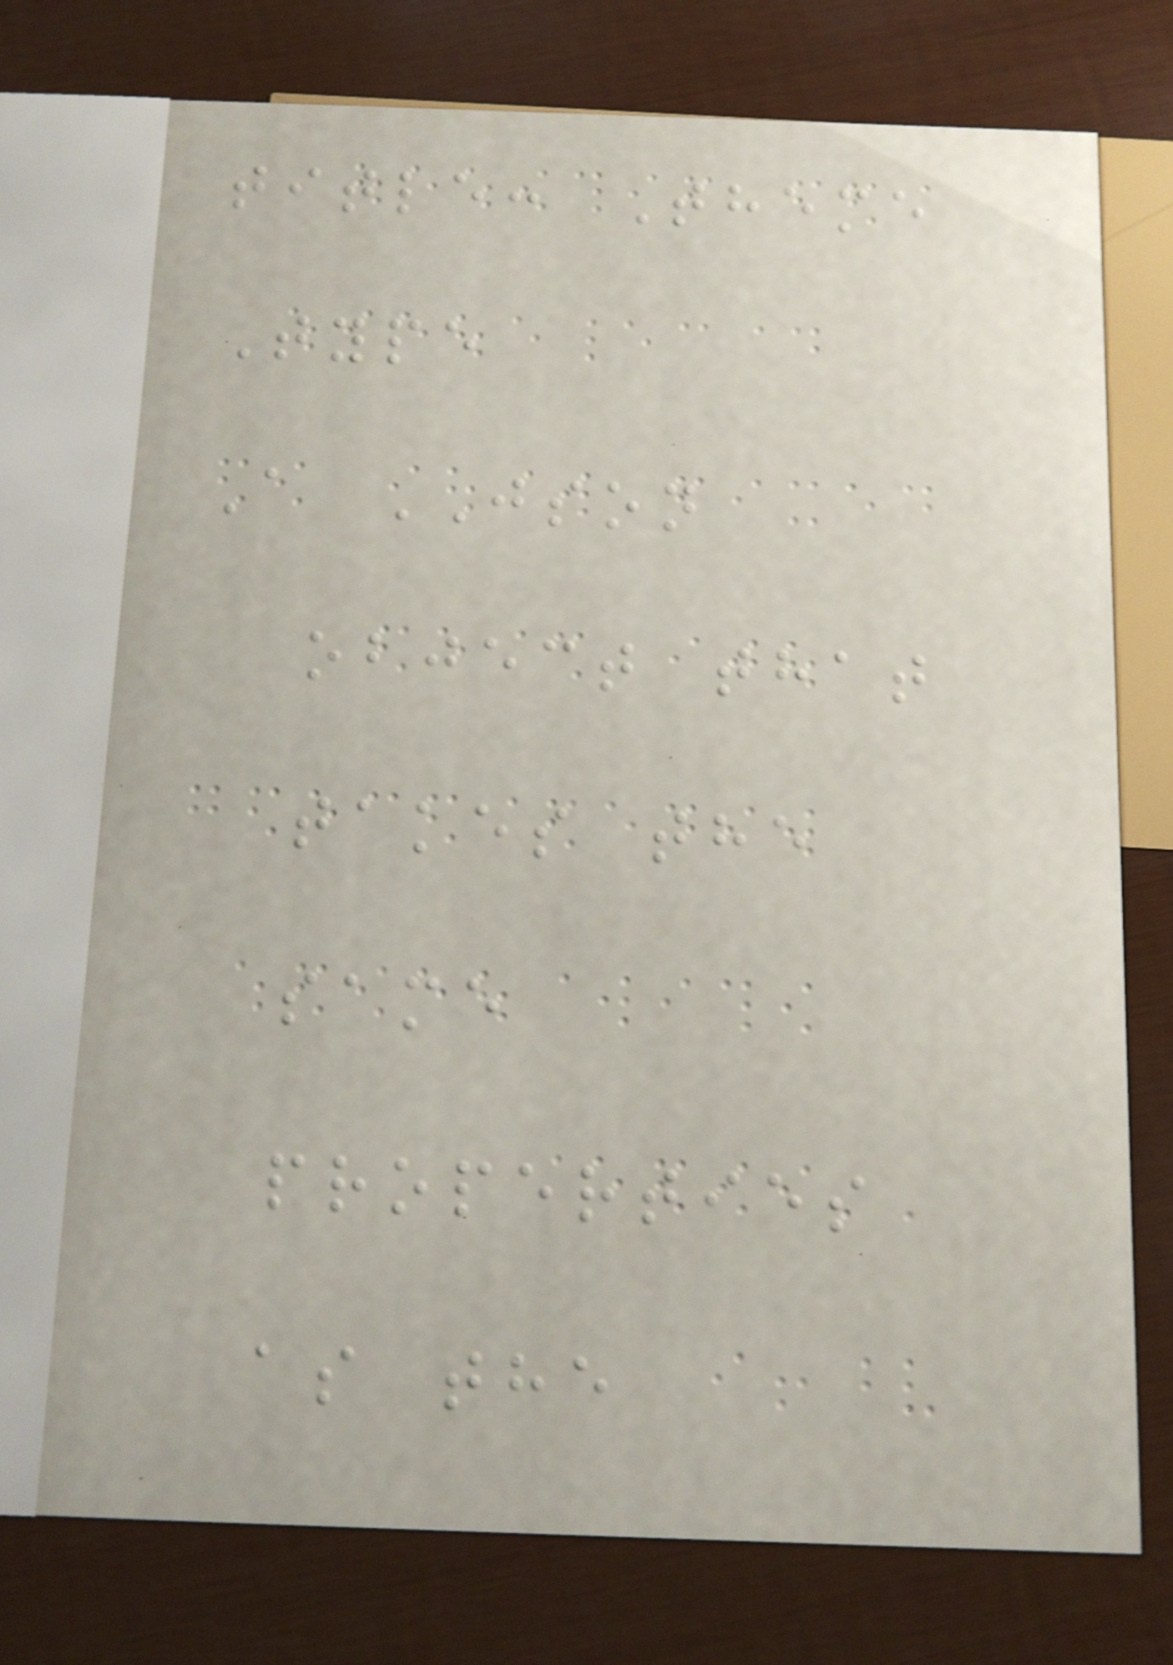title: Theme
Type
A JSON
object that
takes the
same
properties
as the
